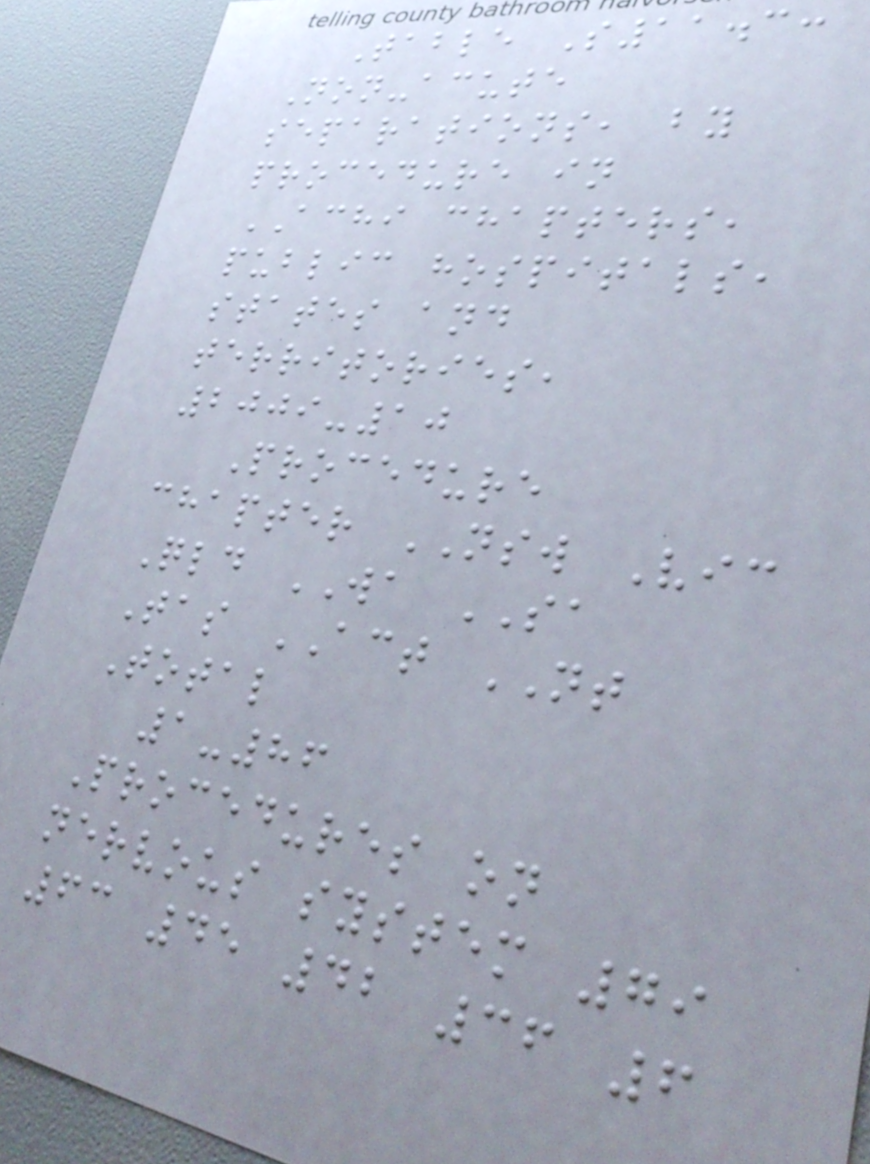Table S11.3:
Non-acute
separations, by
procedure in
ACHI chapters,
public hospitals,
states and
territories,
2009-10
Procedure
chapter NSW Vic
Qld WA SA
Tas ACT NT
Total
1-86
Procedures on
nervous system 79
63 45 42 36 6
